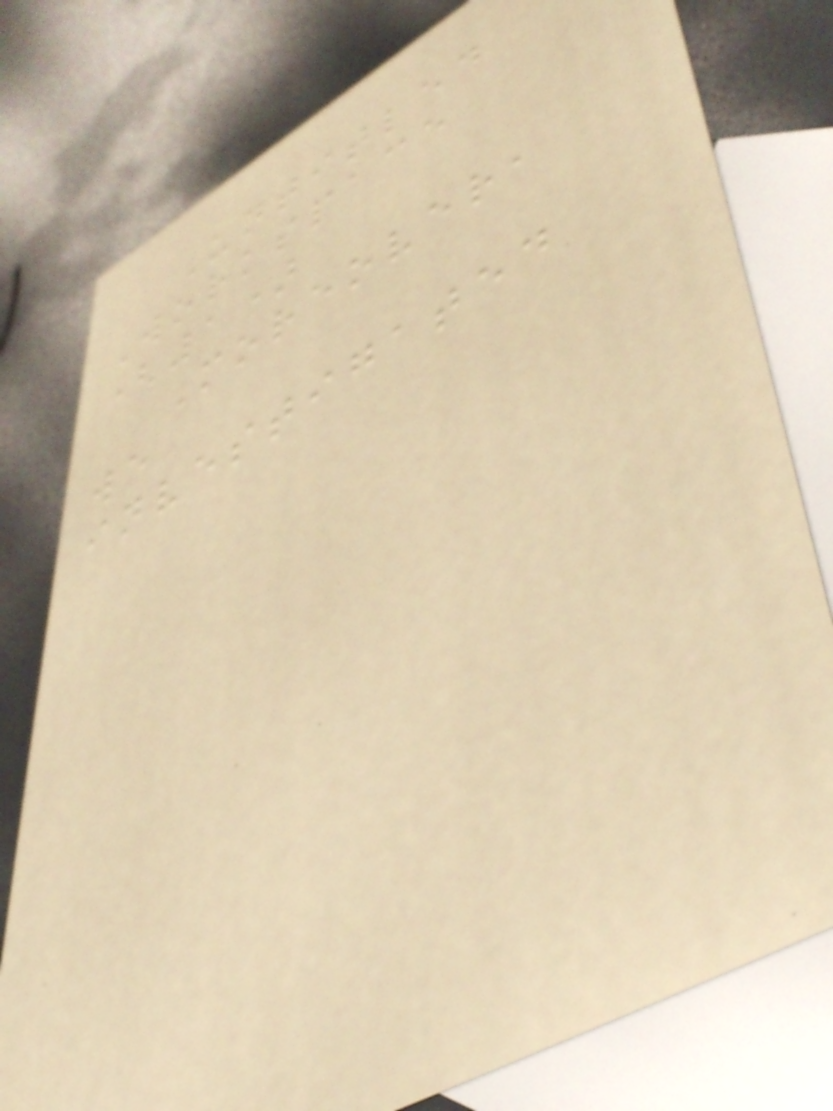Untitled
Workspace
(1)
Moreover,
we
investigated
